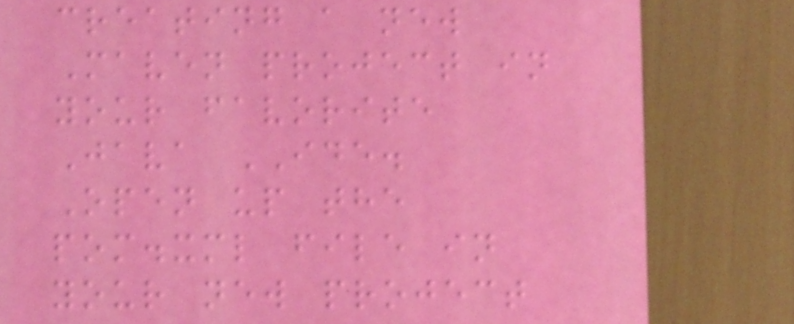creating a new
Maven project in
your favorite
Java IDE.
Open up the
pom.xml file in
your new project
